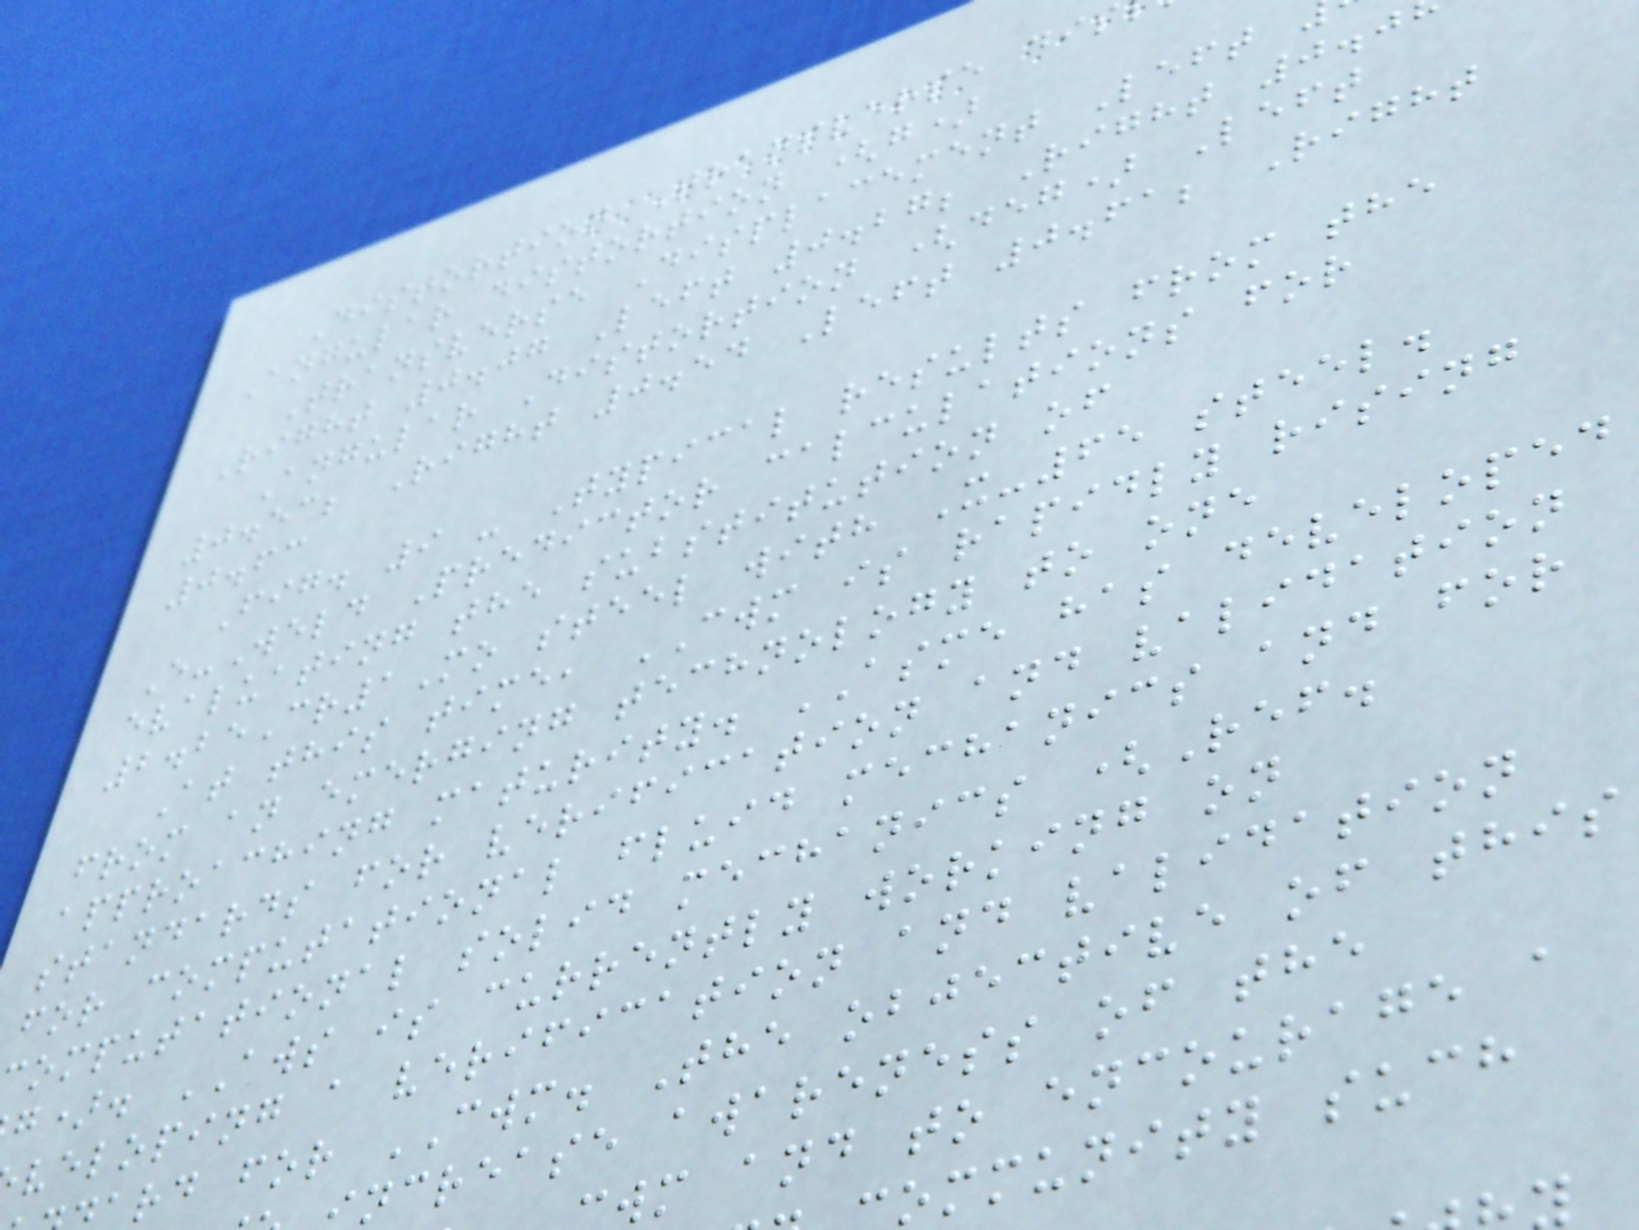Distortion Transverse dis
Angular distortion (g)
Transverse Displacement Left
Right 0.07 Left 0.27; Right 0.0
Angular Distortion (deg) Left
0.53; Right 0.54 Left 0.61; Right
0.63
Fig. 9 - Typical results from the
E-Weld Predictor calculations for
evaluating the substitution of
2.25Cr1Mo steel with X-65 steel.
At this time, CWM is rapidly rising
from an emerging technology to one
approaching maturity. ASME has developed
standards for verification and validation
for computational fluid mechanics and for
omputational solid mechanics (Ref.
g). AWS is currently working on
veloping a verification and validation
rd for CWM. The objective of this
ncrease awareness of the
wm and to encourage a
ommunity such
